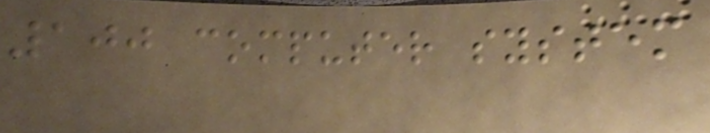100 computer system
